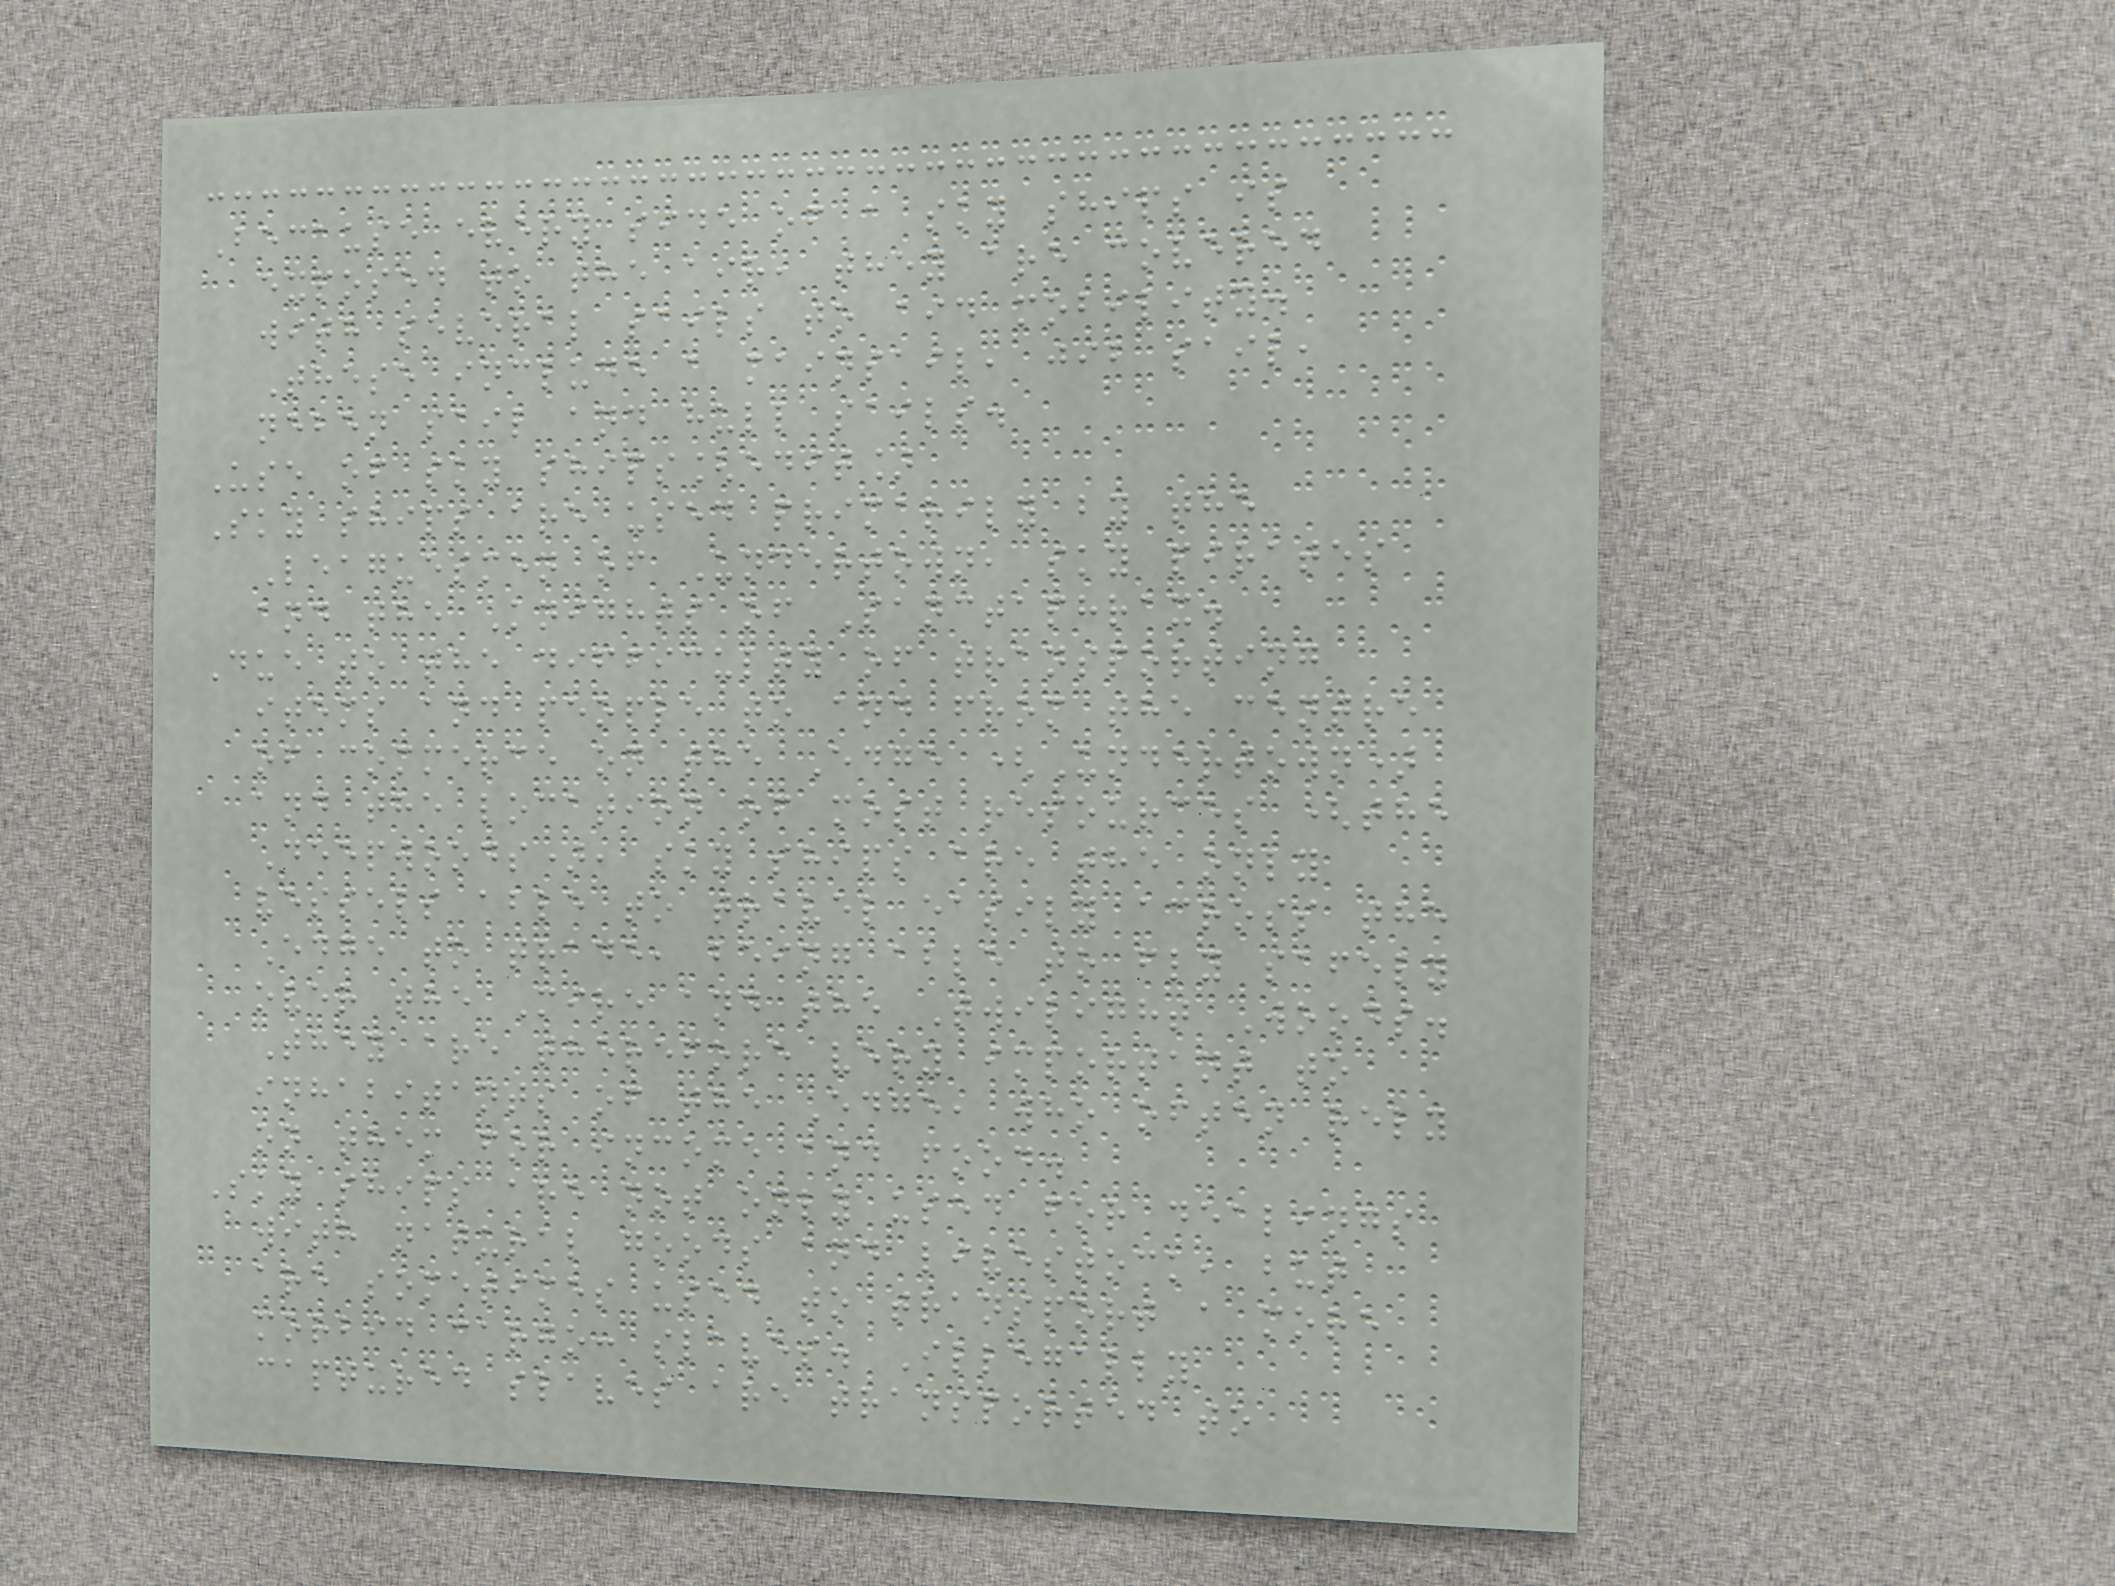Because every side of a sky ships is
exposed to the air, they are covered
with several sails to aid mobility.
These include a mainsail, jib sail,
neben sail and hull sails.
Use of sky ships[edit]
Sky ships are used primarily by the
Leaguesmen of Undertown, sky pirates
and the Knights of Sanctaphrax.
Due to the difficulty of transporting
items and people to and from the centre
of commerce on the Edge (Undertown)
and the location of most resources (the
Deepwoods), sky ships are the only
vessels able to travel easily across the
Edge to trade, being able to fly safely
over the Mire and the Twilight Woods.
They are therefore very important to
inhabitants of the Edge, who often rely
on them for income and food.
Sky ships are not only used for dealings
with natural goods and livestock, but
are sometimes used to transport a more
morbid cargo: slaves. Illegally
captured slaves are transported to
